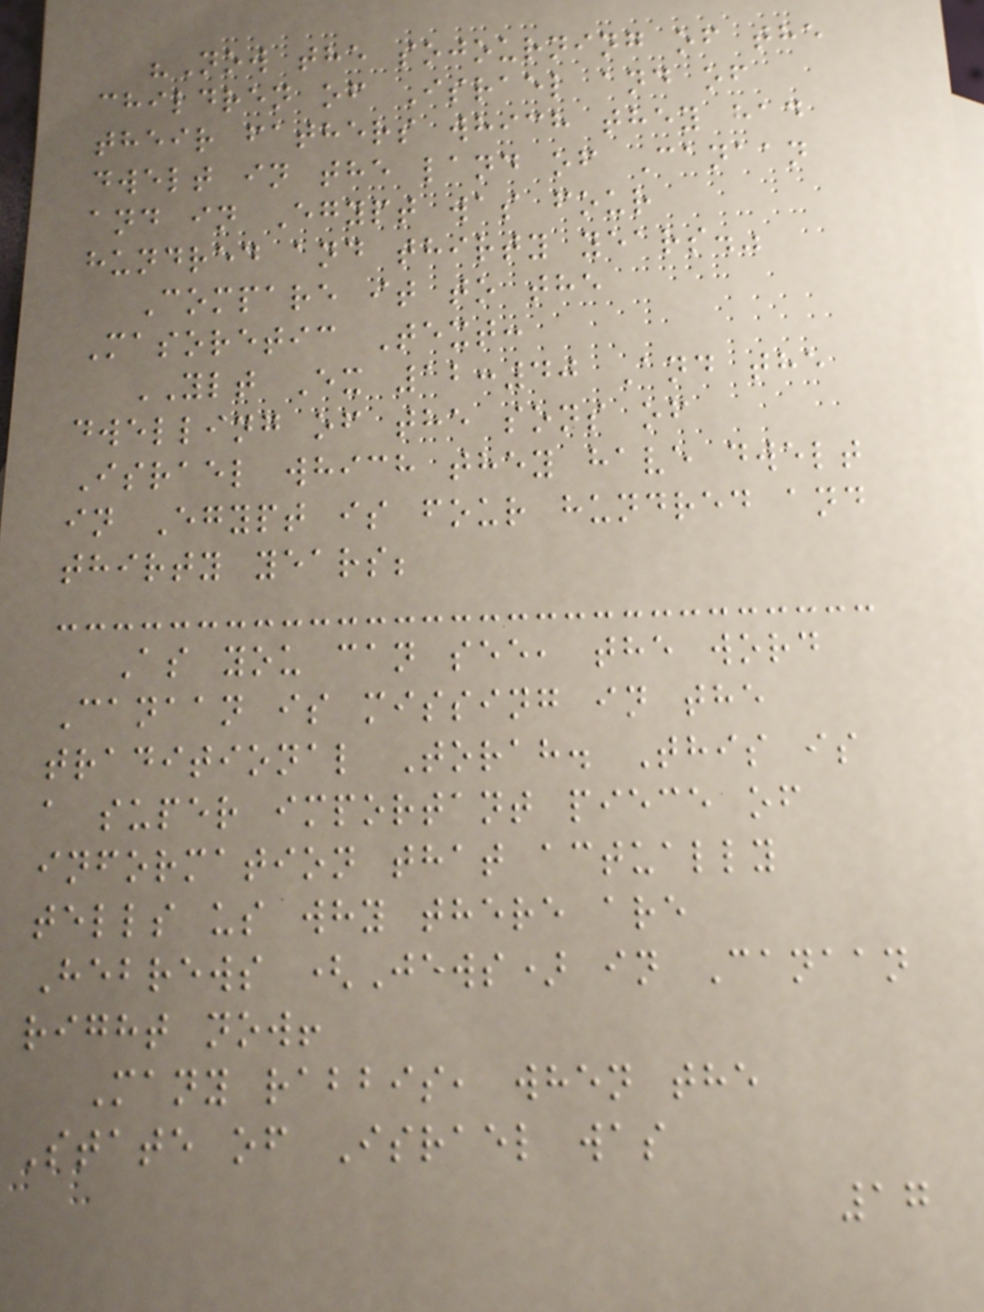"Now the sojourning of the
children of Israel and of
their fathers which they had
dwelt in the land of Canaan
and in Egypt was four
hundred and thirty years."
Compare it to the
Masoretic Text:
YLT Ex 12:40 And the
dwelling of the sons of
Israel which they have dwelt
in Egypt is four hundred and
thirty years;
As you can see, the word
Canaan is missing in the
traditional Torah. This is
a super important piece of
information that actually
tells us why there are
Hebrews (Jews) in Canaan
right now!
Many rabbis, when the
State of Israel was
17
